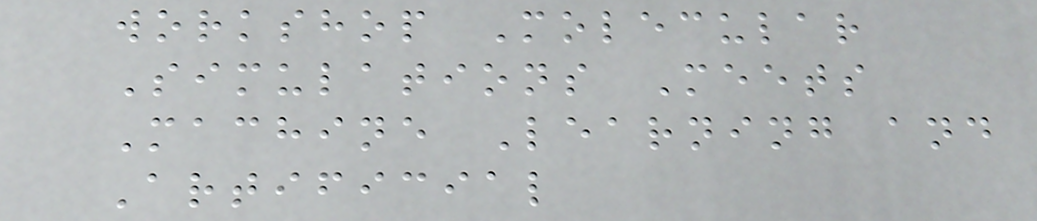workshop Molecular
Simulations Meets
Machine Learning and
Artificial
